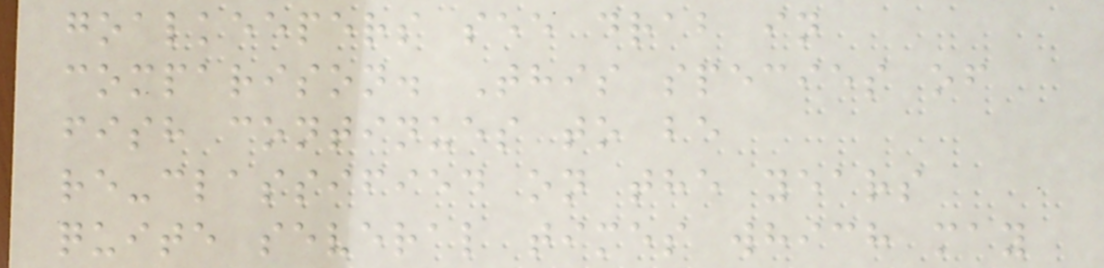goalkeepers see drab in
comparison. This species of
fish continues to be
re-classified on the years
quite several times which may
